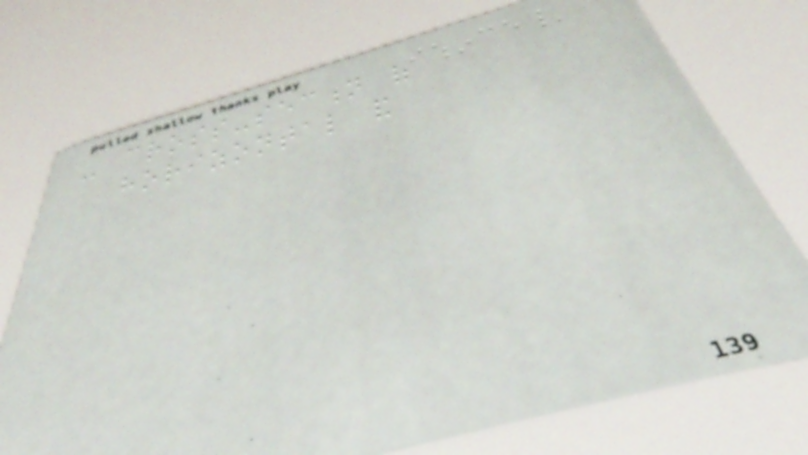- cross-section of
horizontal and
